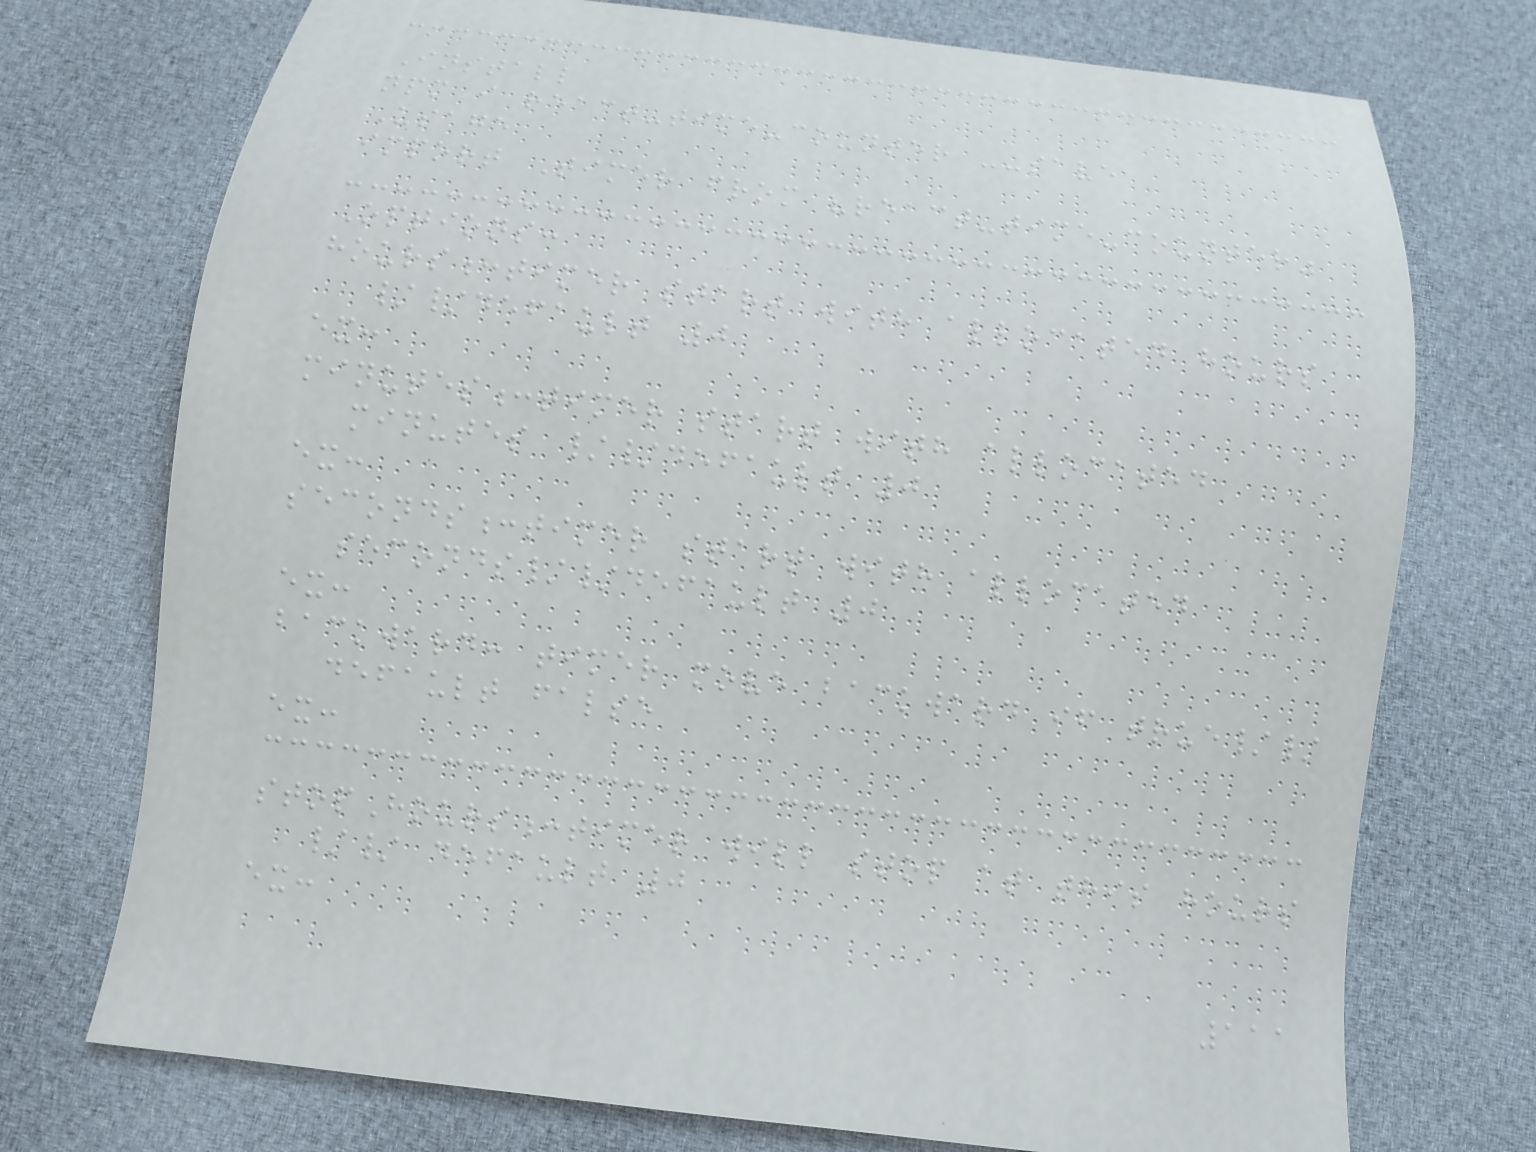Install
npm i react-time-counter --save
Usage
import Timer from "react-time-counter"
Options:
hours:timer start with allocated hours
//default 0
ex:
minutes:timer start with allocated
minutes //default 0
ex:
seconds:timer start with allocated
seconds//default 0
ex:
backward: timer move backward if true//
default false
ex:
stopHours:timer will stop at this hours
// default 0
ex:
111
